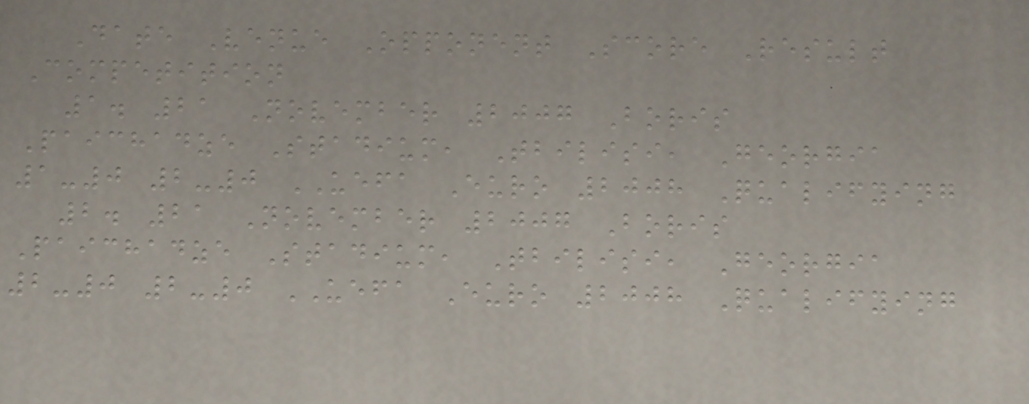Date Venue Opponent Score Result
Competition
1. 21 November 2007 Boris
Paichadze Stadium, Tbilisi, Georgia
1-0 2-0 UEFA Euro 2008 Qualifying
2. 21 November 2007 Boris
Paichadze Stadium, Tbilisi, Georgia
2-0 2-0 UEFA Euro 2008 Qualifying
